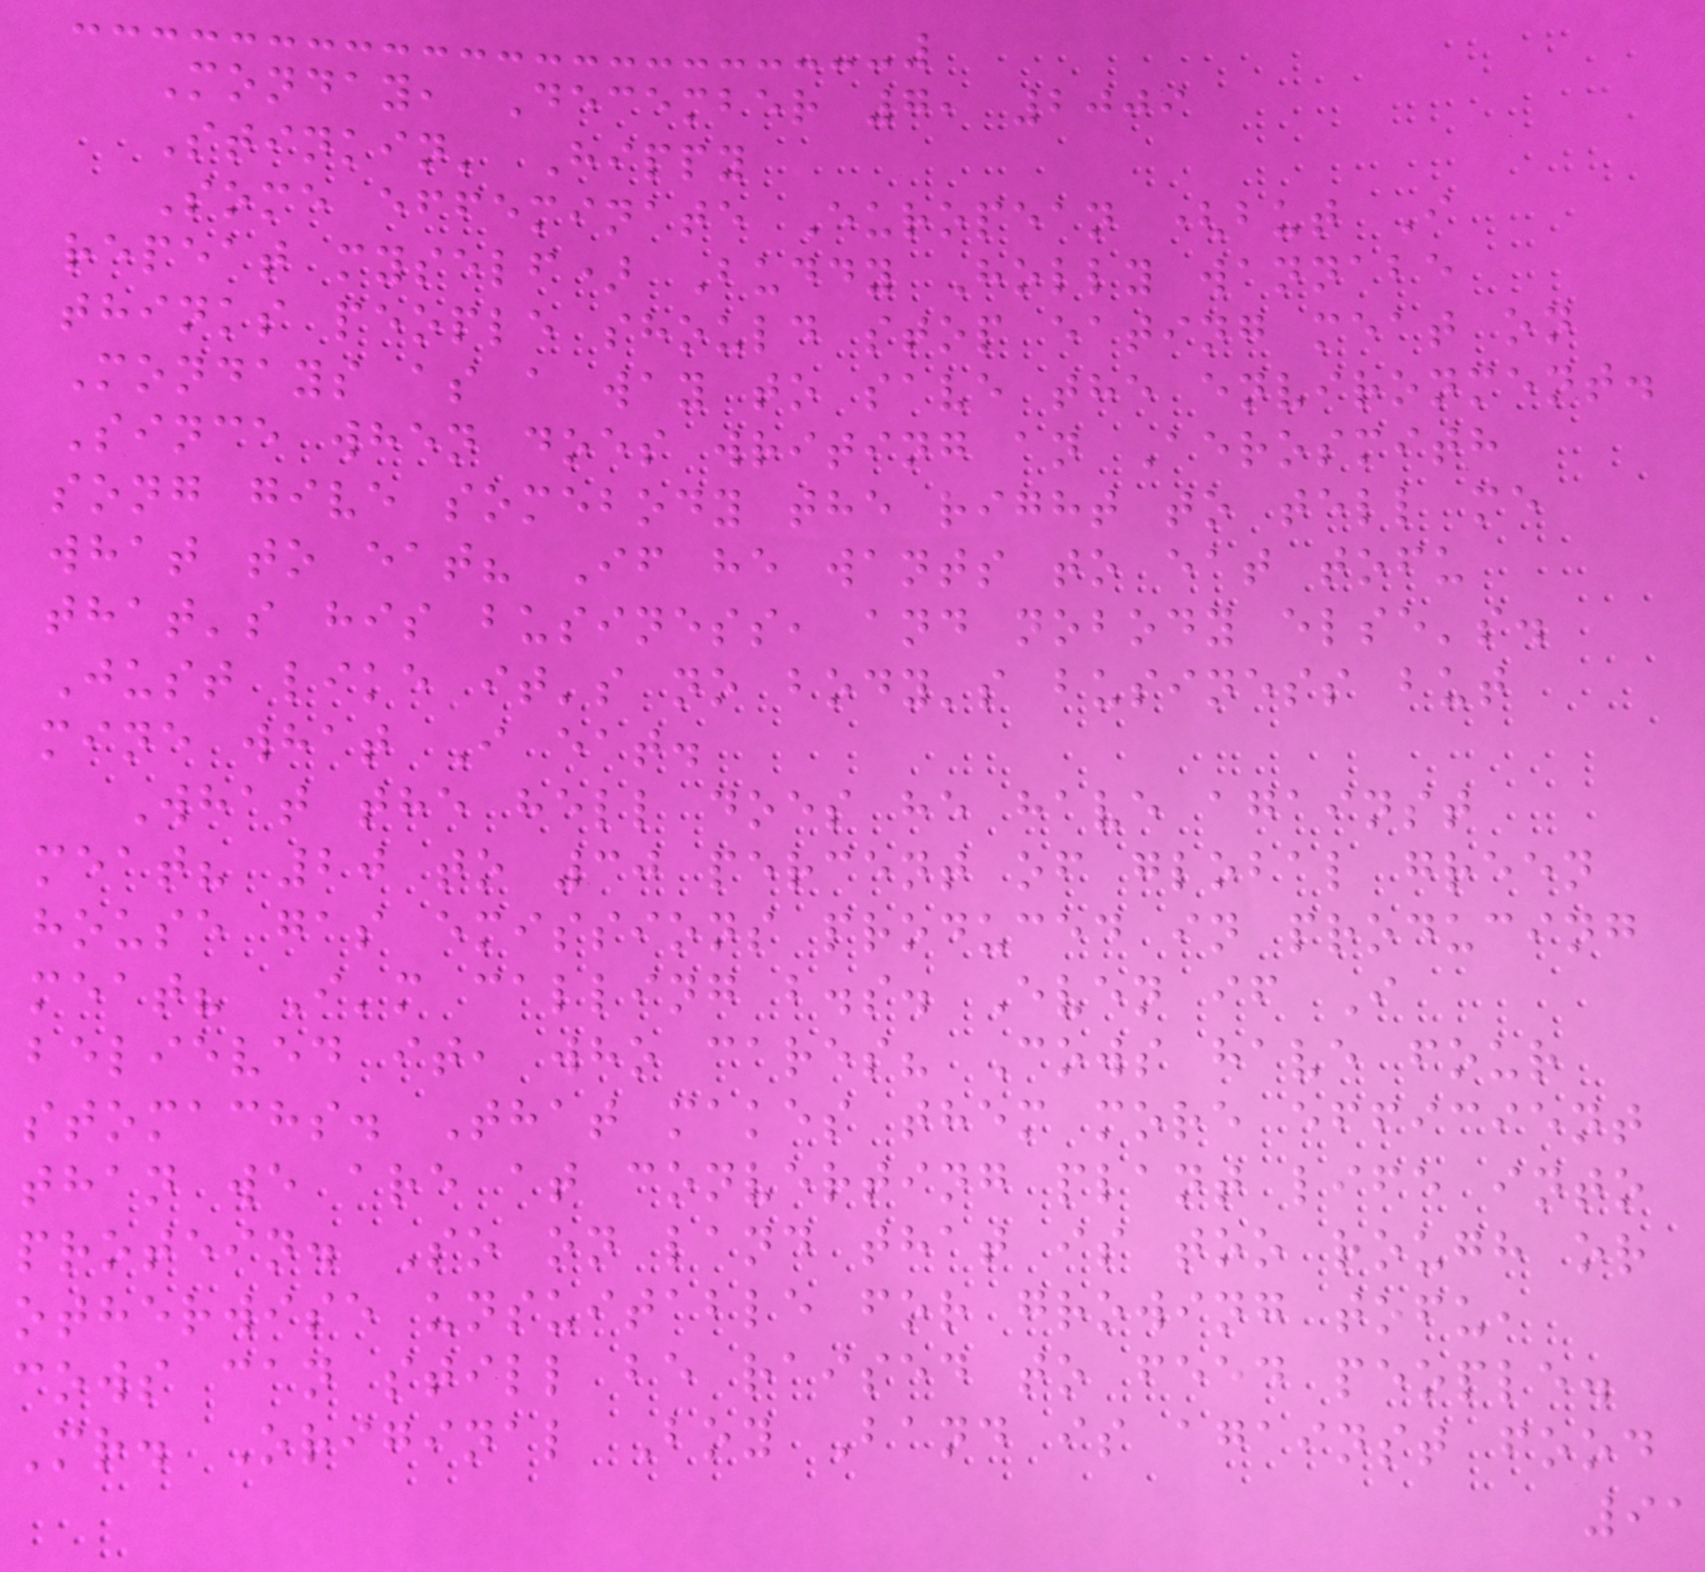Monday, December 7, 2009
Stinkin' Hippy
Some effeminate European (but I
repeat myself) Buddy Holly wannabe
thinks people should stop eating meat on
Mondays as a way to save the environment.
Since when does writing an Aerosmith
song give somebody the right to tell me
what to eat? If he wants to eat tofu
that's his business, and nobody else's.
Just like it's no body's business but
mine what I eat.
What the hell does he have against
meat? 20 to 30 percent of global green
house gas emissions produced in producing
meat? I'm calling b.s. Even if I
believed it, who cares? Cows have four
stomachs. That makes them more efficient
than we are at converting plant life into
protein. So on land that is too rough or
otherwise unsuitable for growing tofu,
cows can still be raised to feed people.
Mr. Original Boy Band is against food
91
